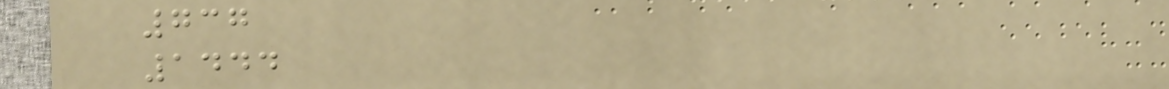737
1444
